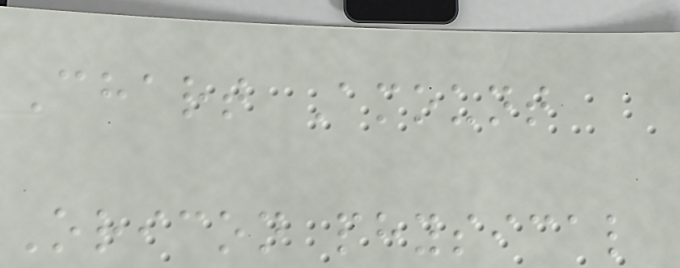Chart Amount
Oricon physical
